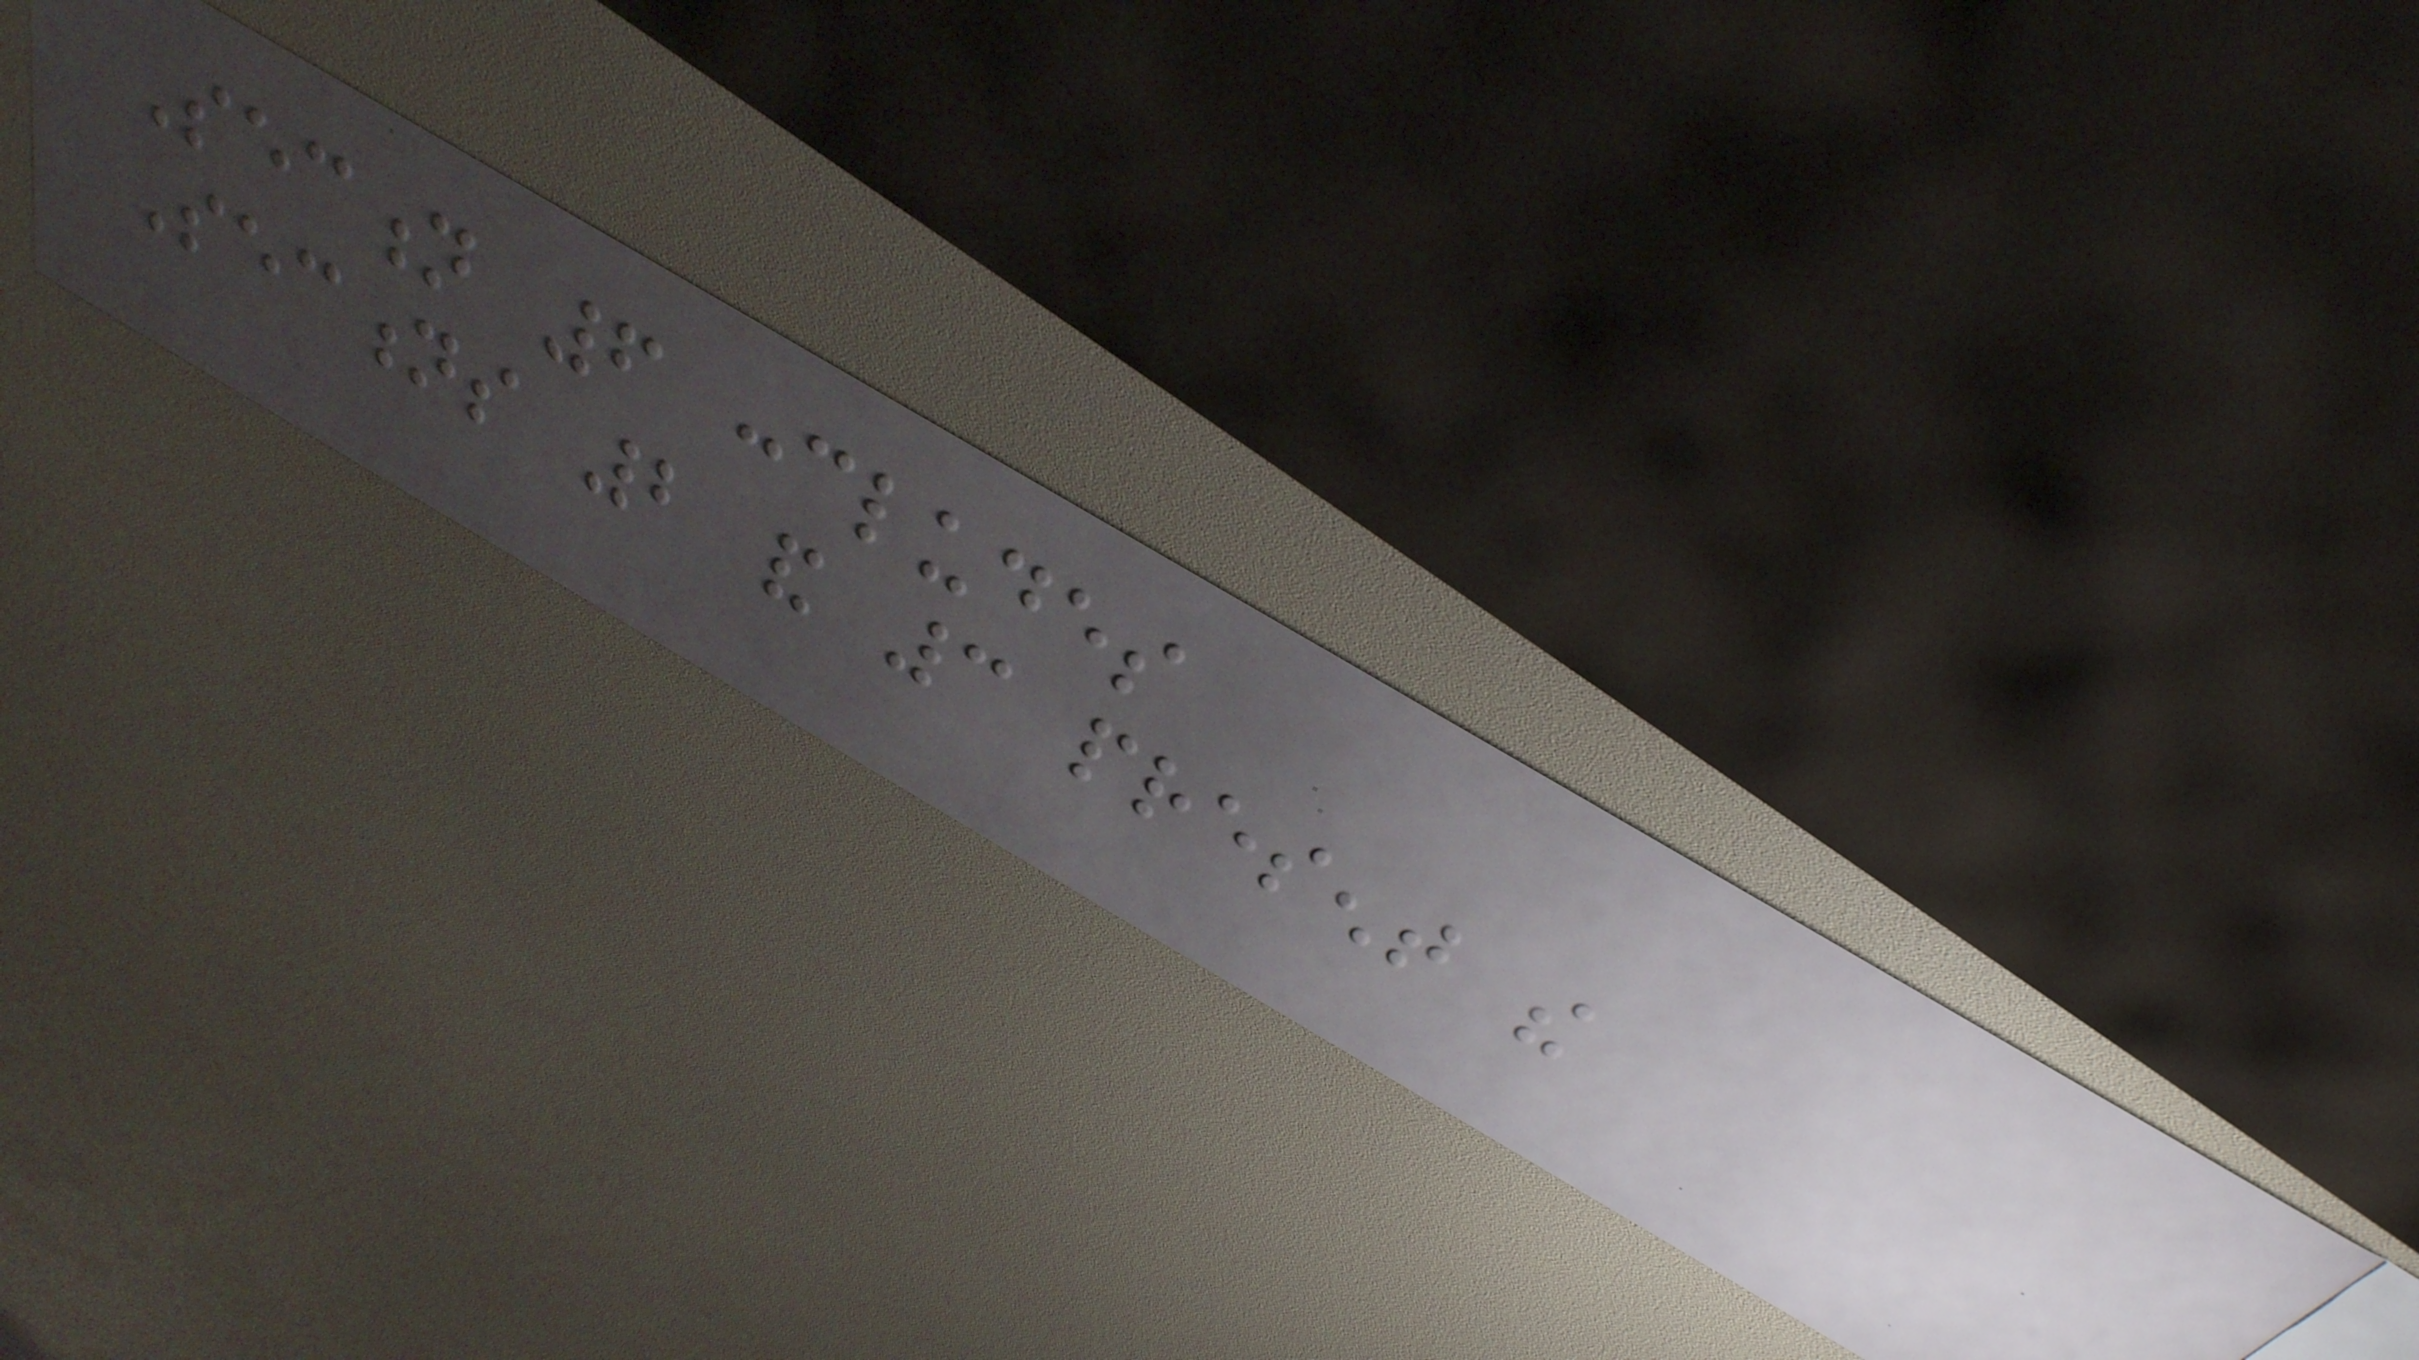Section 6 concludes
Sections 2 and 3 present the
